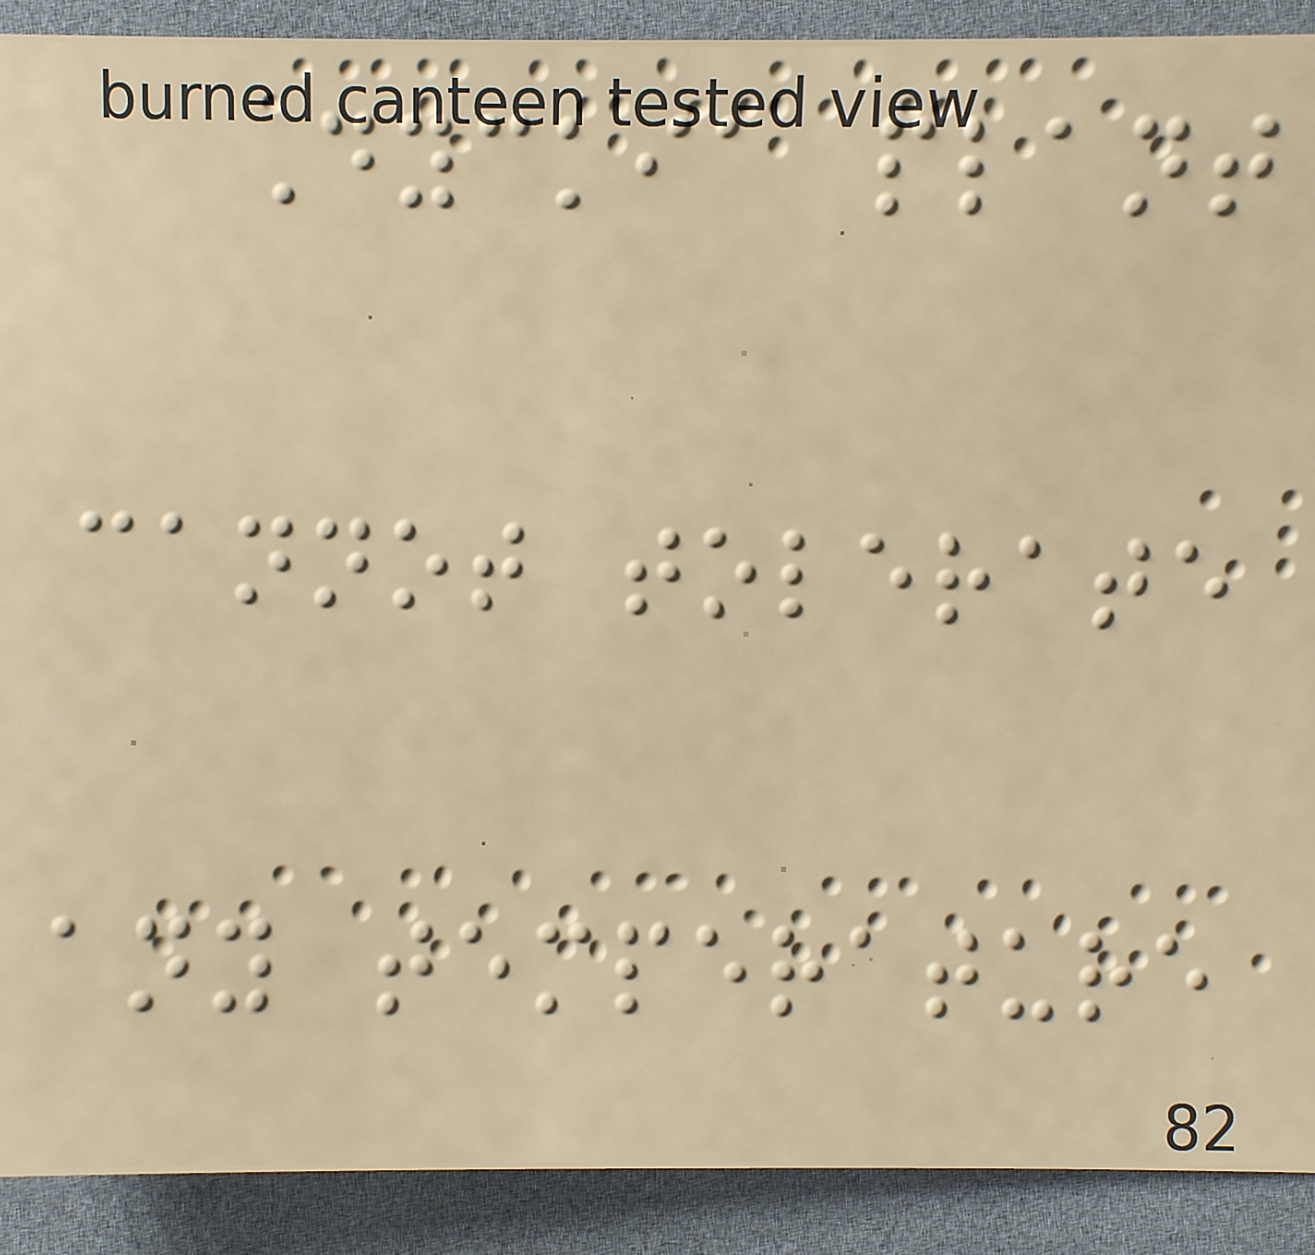Dyckia plant
cannot tolerate
any temperature
